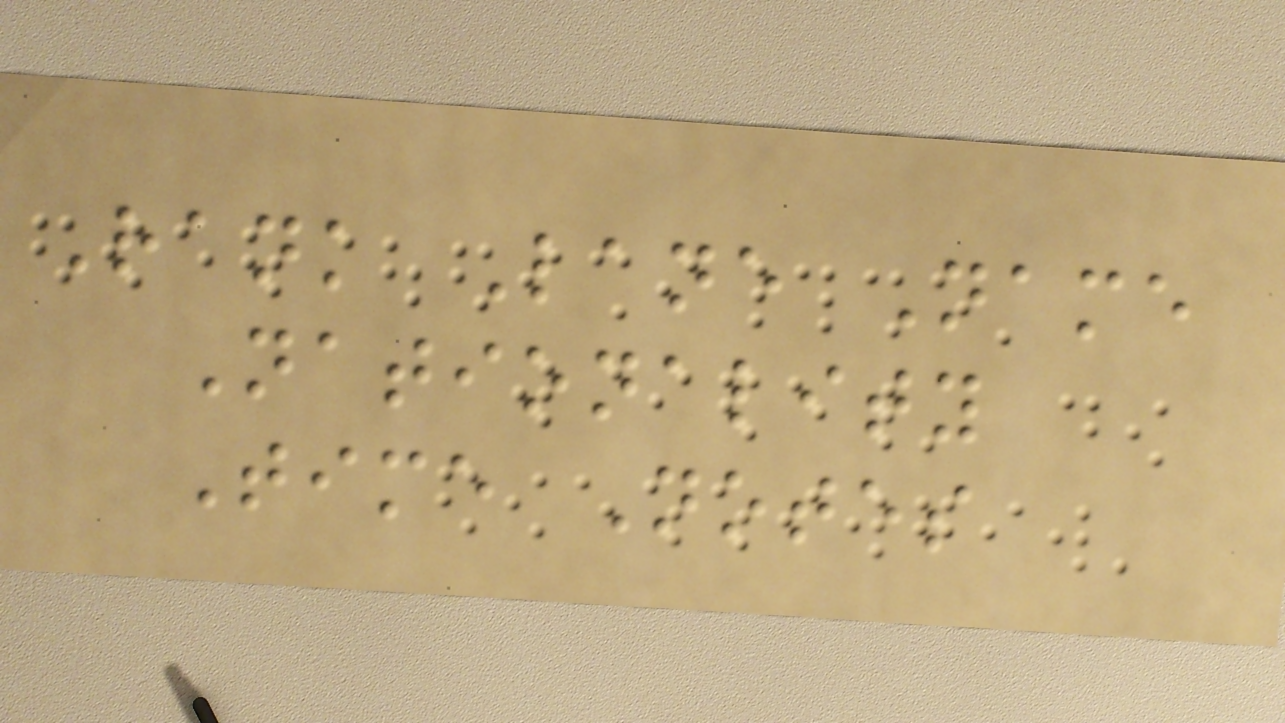Rank Lane Name
Nationality
Time Notes
